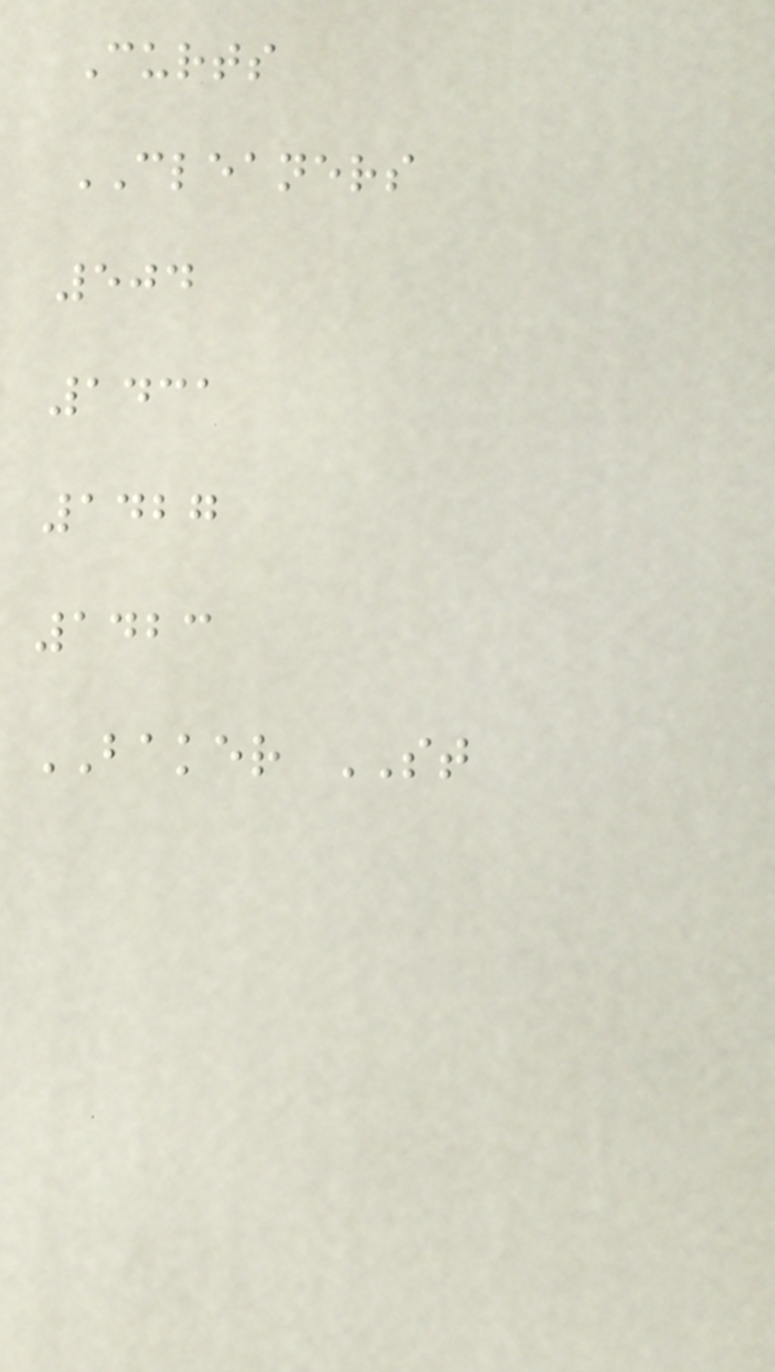Curts
CLEANERS
504
1431
1427
1423
BAKER ST
